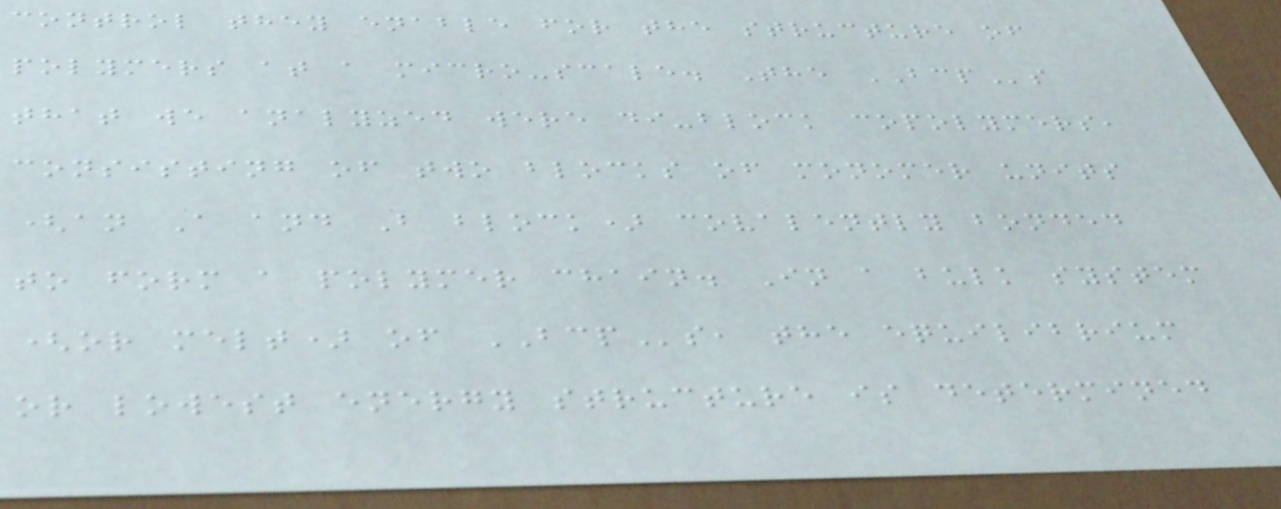control they enable for the structure of
polymers at a micro-scale. The BCPs
that we analyzed were di-block copolymers,
consisting of two blocks of monomer units
(an A and B block) covalently bonded
to form a polymer chain. In a bulk system
(or melt) of BCPs, the equilibrium
or lowest energy structure is determined
